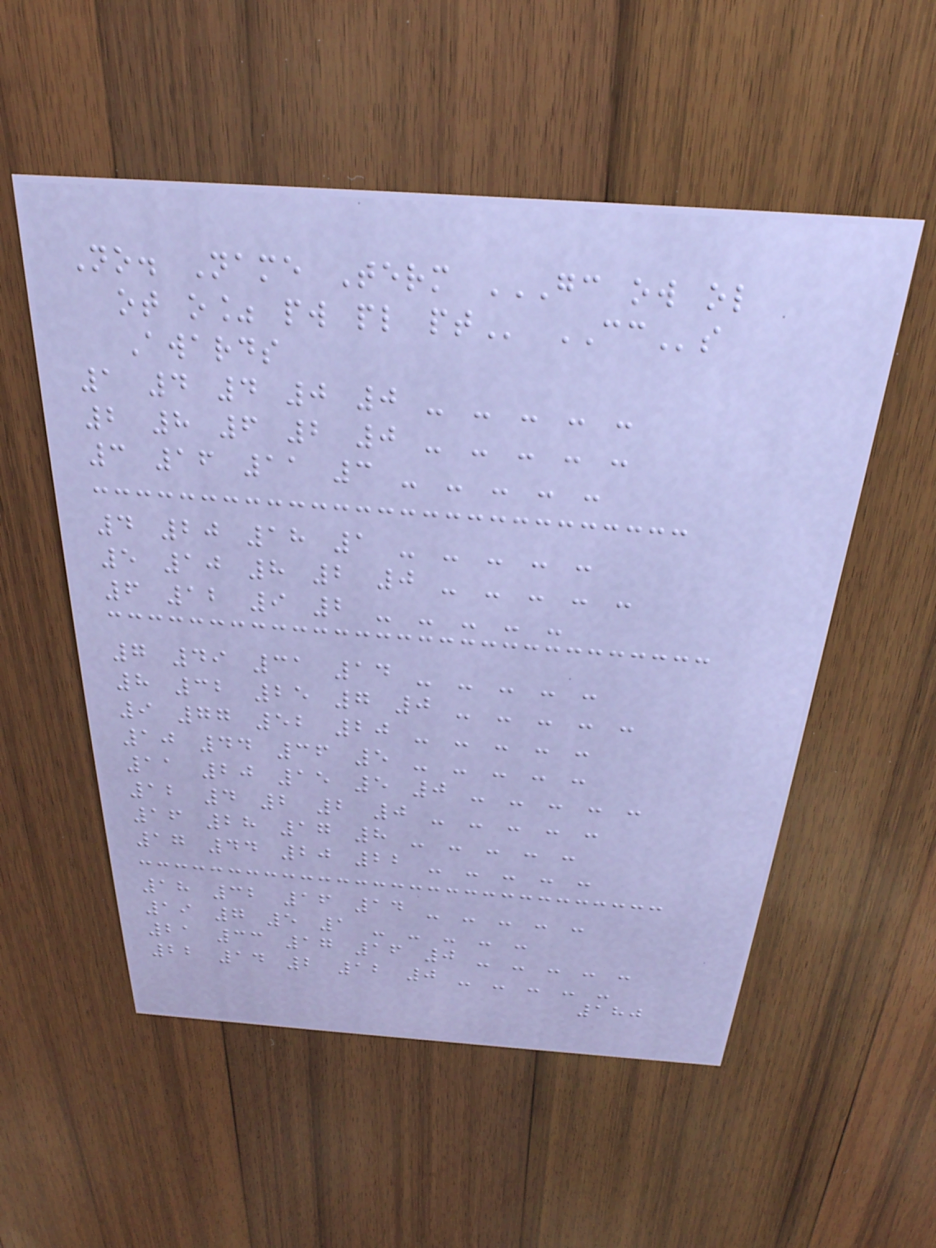No. Name Term GC OW OL
OT O% PW PL PT CCs
Awards
1 4 4 0 0 - - - - -
2 8 6 2 0 - - - - -
3 16 11 3 - - - - -
4 20 18 1 - - - - -
5 10 8 2 0 - - - - -
6 12 9 2 - - - - -
7 49 31 14 - - - - -
8 32 25 7 0 - - - - -
9 77 52 20 - - - - -
10 44 36 5 - - - - -
11 20 15 5 0 - - - - -
12 4 2 2 0 - - - - -
16 28 17 8 - - - - -
17 44 20 22 - - - - -
18 32 16 14 - - - - -
19 7 5 1 - - - - -
21 33 17 16 0 - - - - -
22 14 2 12 0 - - - - -
180
